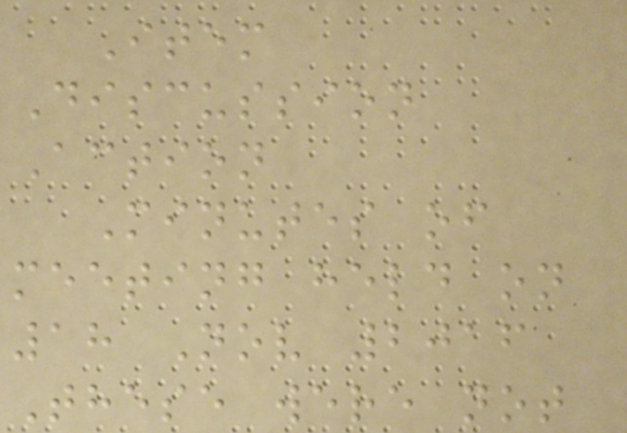Item
Discussion
Action
Minutes of
meeting held on
18 Nov 2016
These were not
